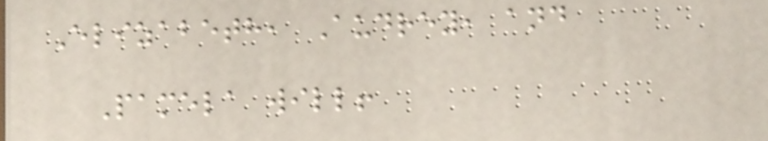Elizabeth, Audrey, and
Pamela will!
